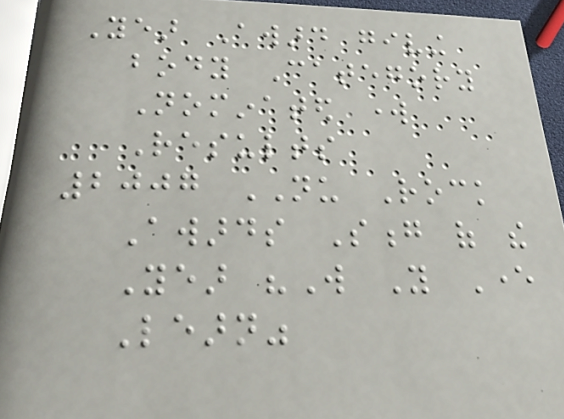Year Award giving
body Category
Nominated work
Results
2007 NU Rock
Awards Song of the
Year "Will You Ever
Learn"
